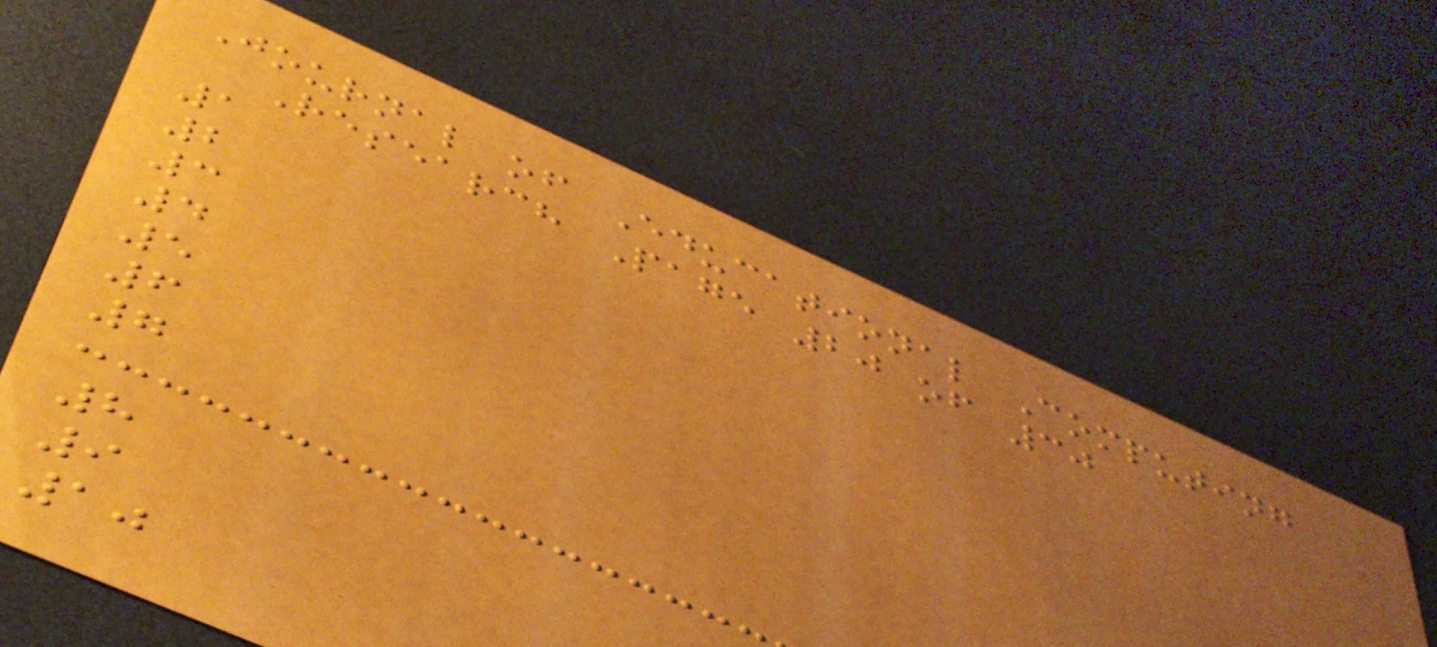Journal of Educational Computing
Research Page 20 of 30
1
2
3
4
5
6
7
8
9
10
